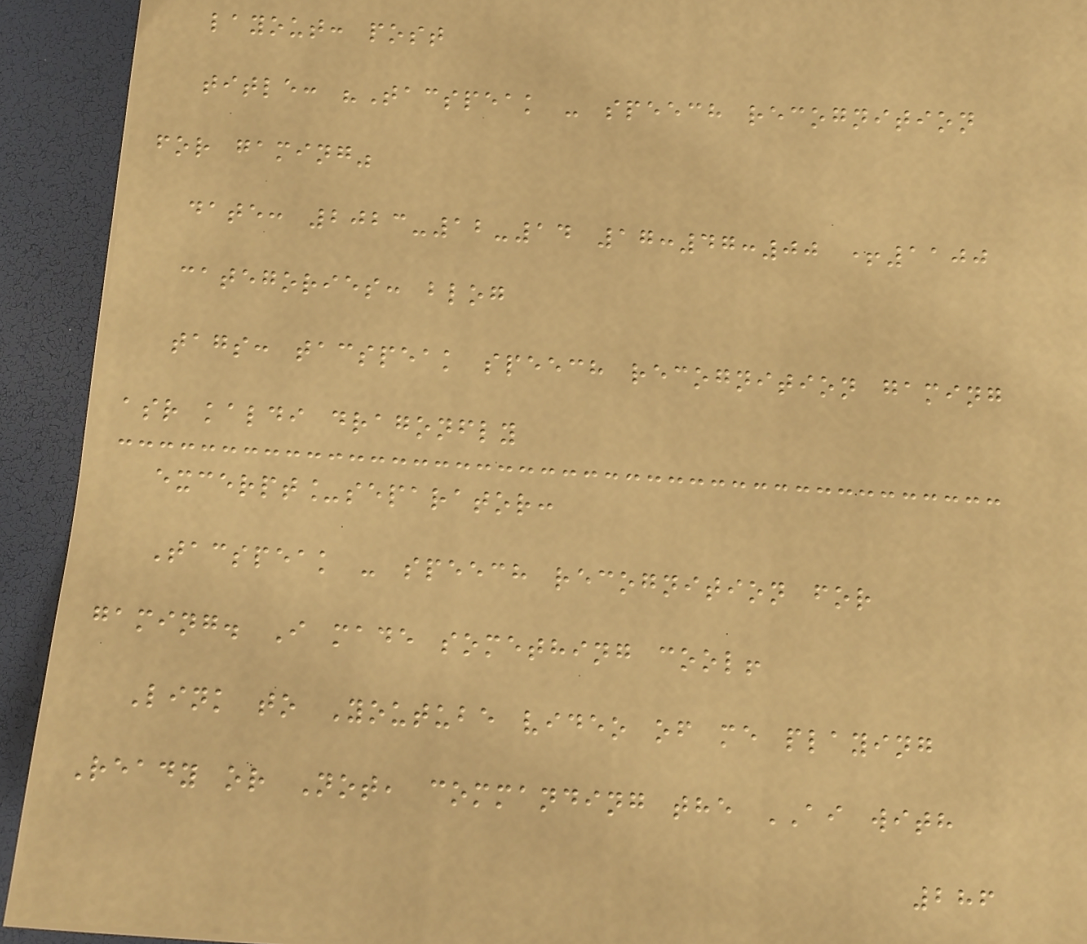layout: post
title: "Tacspeak - speech recognition
for gaming"
date: 2023-12-14 17:47:00 +1100
categories: blog
tags: tacspeak speech recognition gaming
asr kaldi dragonfly
excerpt_separator:
Tacspeak - speech recognition for
gaming. I made something cool!
Link to Youtube video of me playing
Ready or Not, commanding the AI with
286
